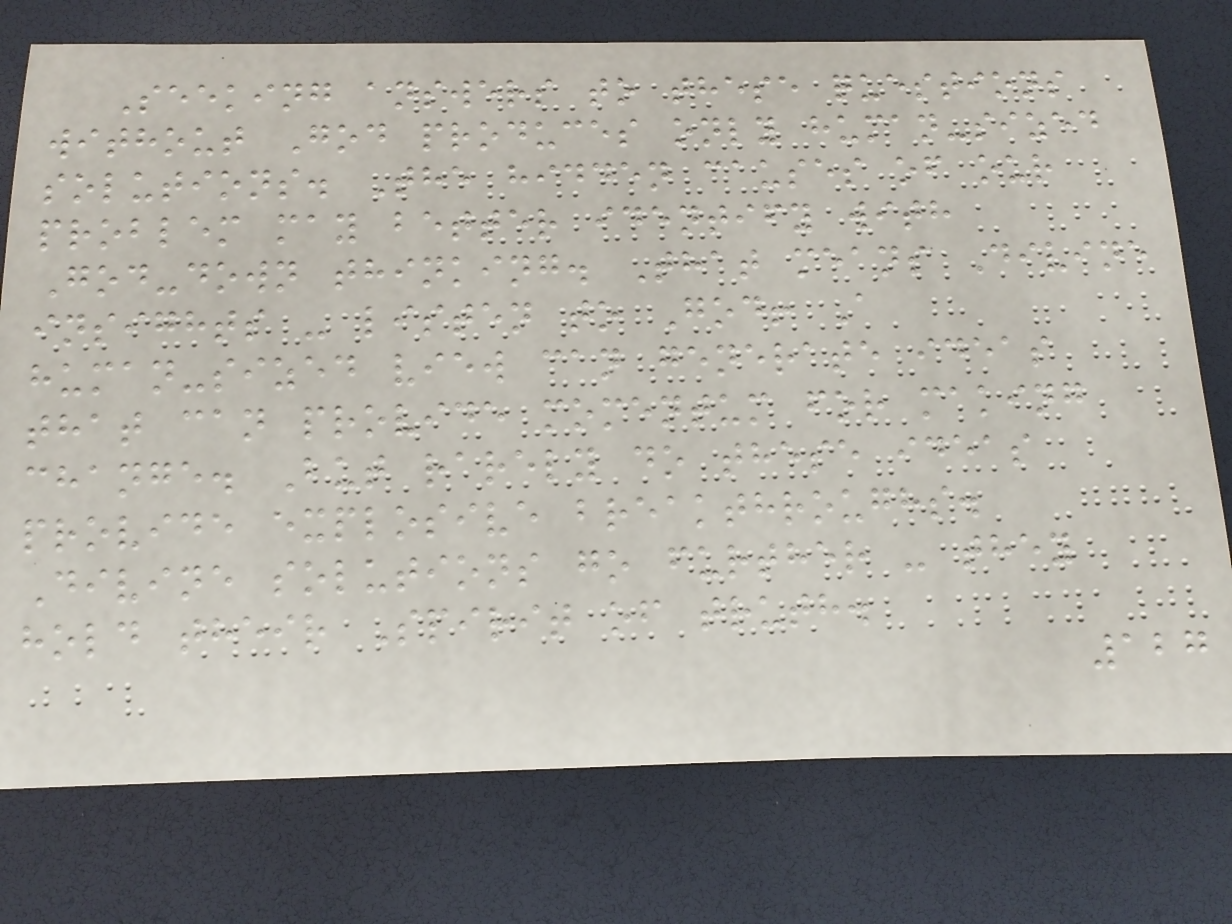Seeking answers to these questions
without God produces only human-sized
solutions. The hidden causes of our
problem may better identify with
God-down thinking. That means Divine
insights - listen to God! A
human-sized view can generate ideas
that can provide momentum for making
change. But rarely do these ideas
provide explosive breakthroughs.
Divine solutions go further - they
hold their Spirit of truth.
127
